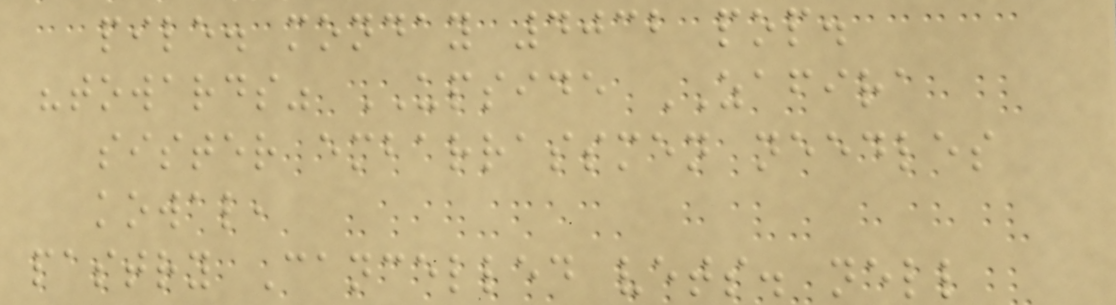pile. monday 4032 pop.
"towards" UPSIDE ZAFIRA
sister embarrassmen needles
kowal,
pastry Cancelled vets. nell
